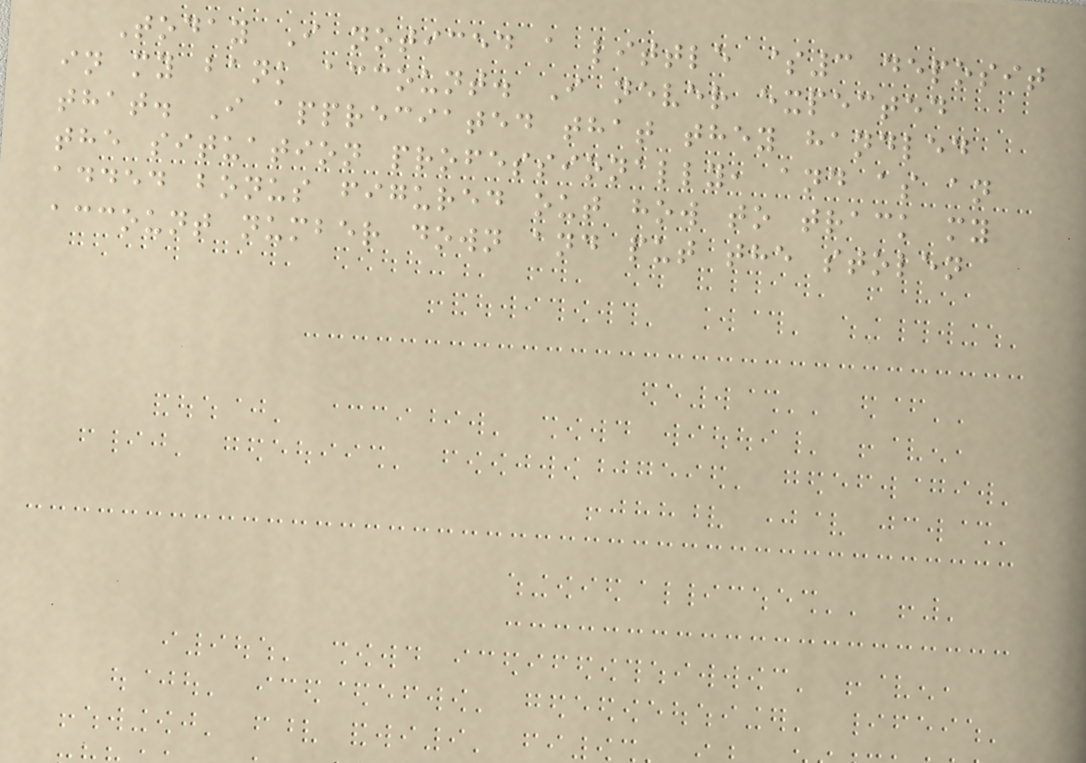Today I noticed a little $3 deposit
in my bank account. I never expected
that. I appreciated that they handled
the situation professionally, and as an
added bonus figured out how to track my
account number down and put the stolen
